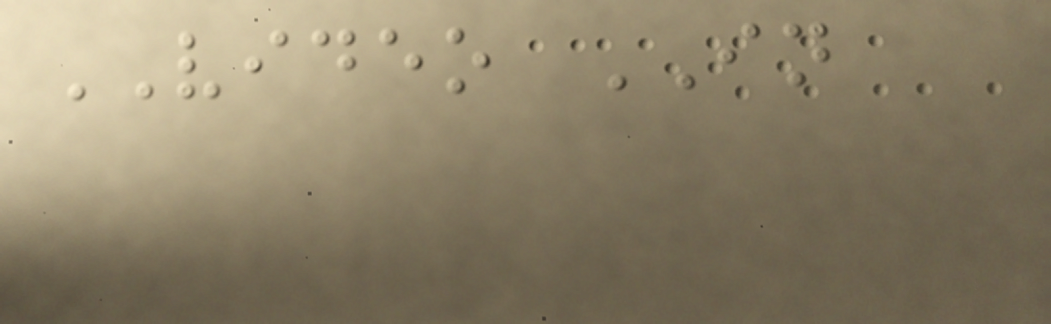VIDEO IN
